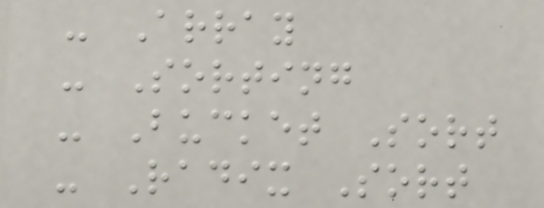- Array
- Sorting
- Bucket Sort
- Radix Sort
